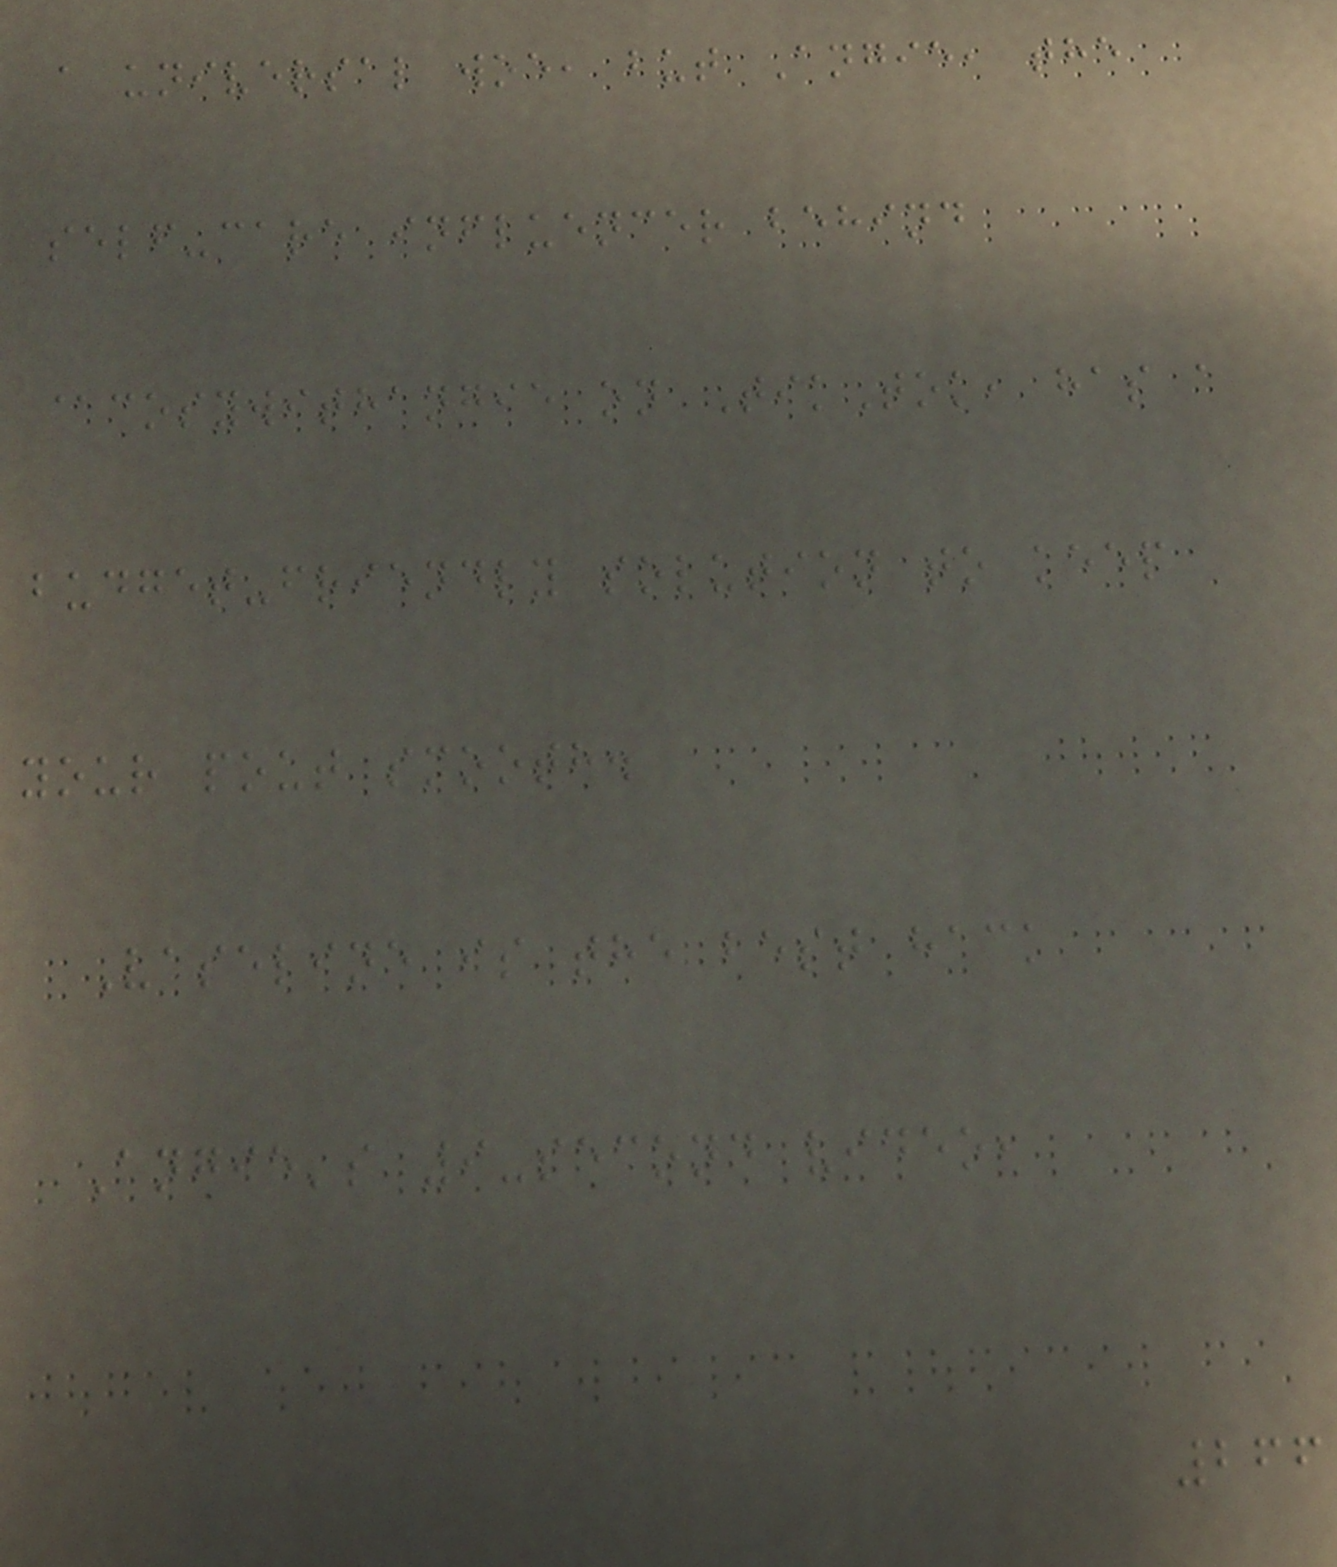a universal woe, but Angie, the
self-care influencer behind
@cosywithangie on TikTok, has a
budget-friendly solution to keep
your pout smooth.
Vaseline is the best hack
Angie's 9-second video,
266
